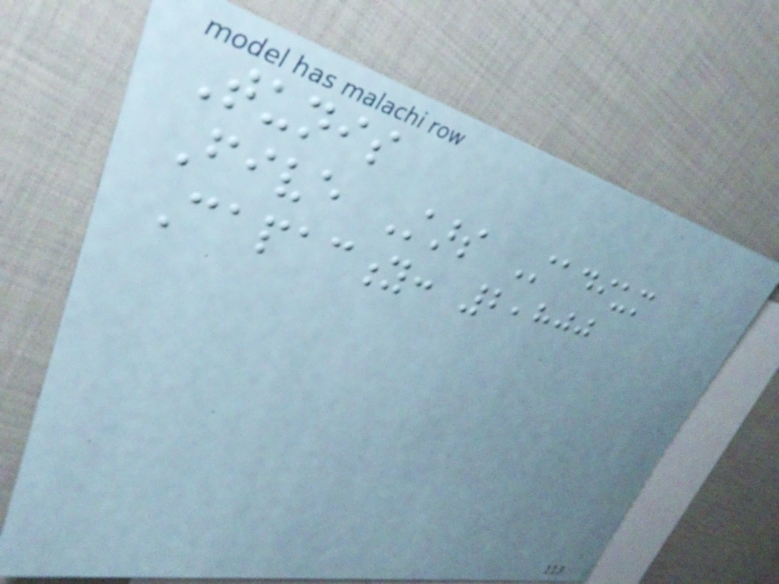Tunis
Five Stars Stadium
Capacity: 2,800
